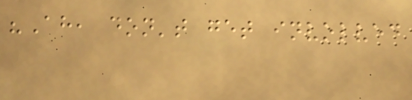"Ah, don't get involved
